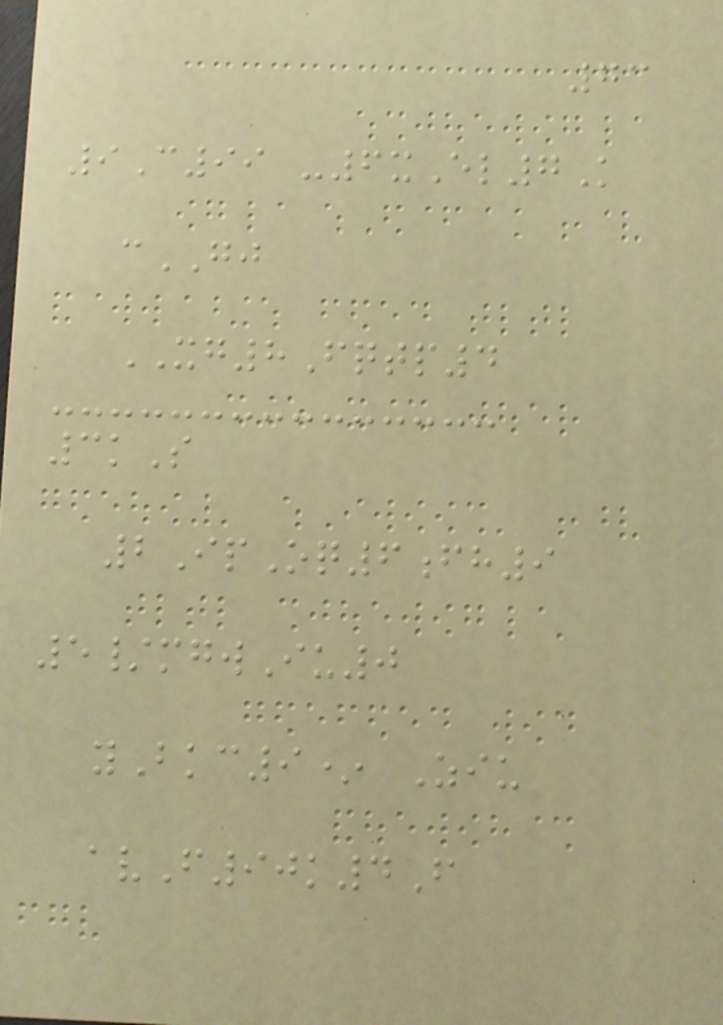73
9C99 -6xEl7K
cGJ
XG8Fqtp4
3kS
2IpOq6fh9
5/mgwIu0
yBkc9* Ziu
avF90k4F
